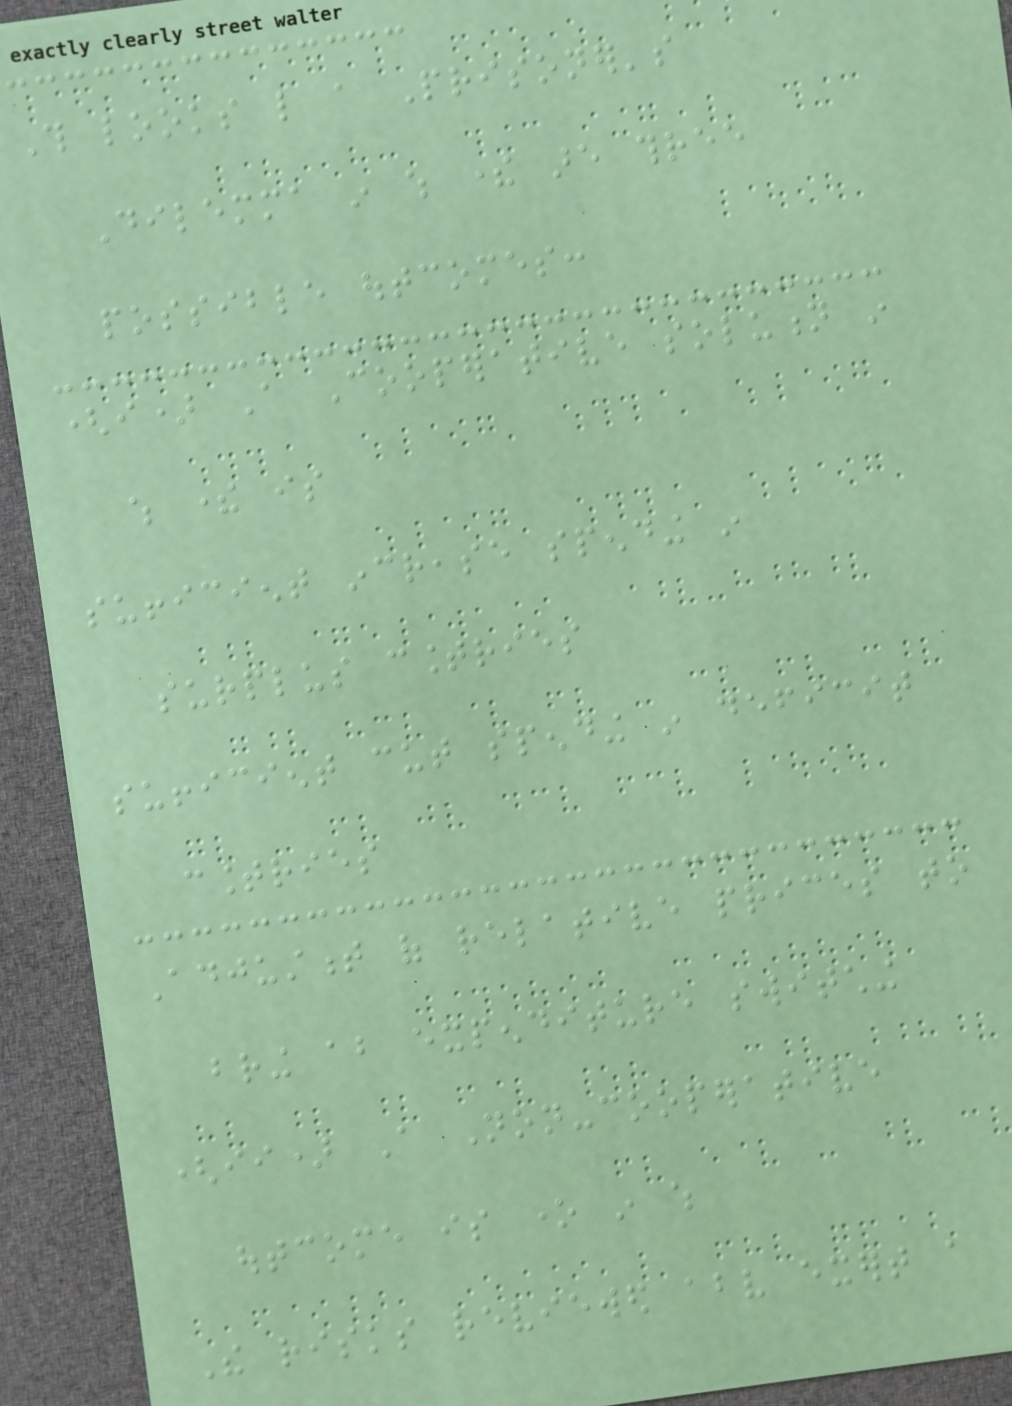This looks like a Prisoner's
Dilemma in which there are three
possible outcomes:
(i) A Cooperative solution in
which there is
sufficient increase spending in
surplus countries
sufficient cut spending in deficit
countries
Adjustment of relative prices to
bring about expenditure switching
(ii) A Non-cooperative
outcome is one in which
The risks reviewed above exert a
